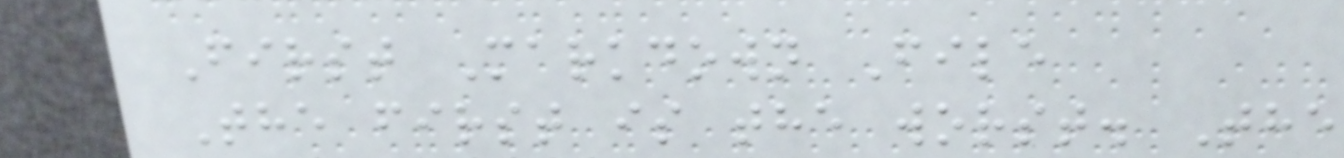First Markdown File
The first is the worst. The
